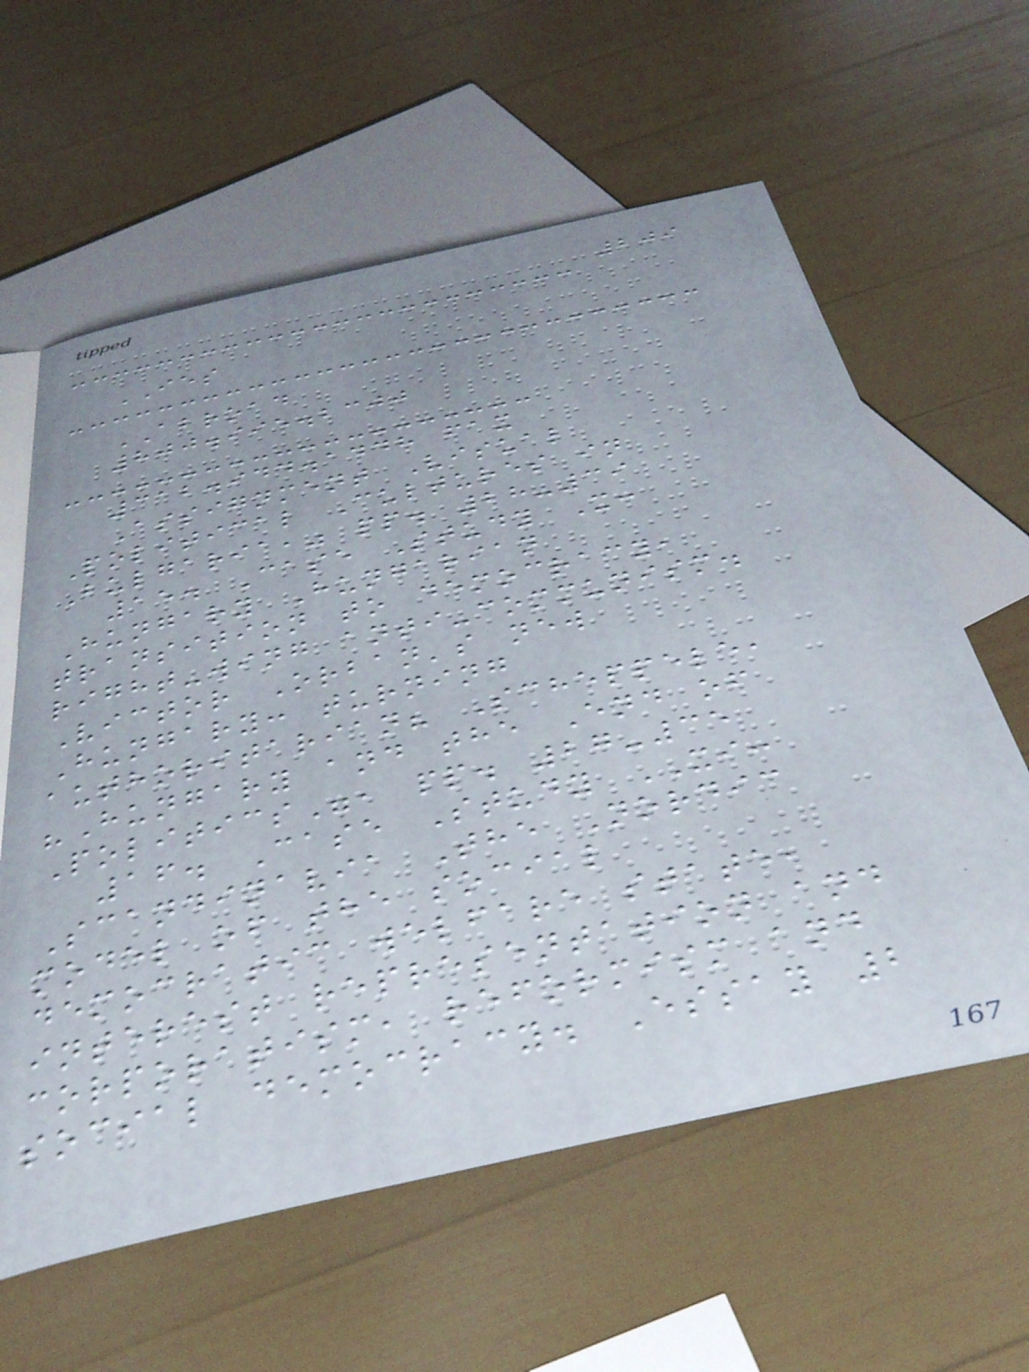209
IES
ABROAD
800.995.2300
312.944.1448 fax
Assignment Visual
Political Cultures in
Bulgaria," pp. 28-39
15. Case Study X:
Hungary Hungarian
transition to democracy,
right-wing anti-communism.
Victor Orban's new
Hungary: turning
authoritarian? Scheppele,
"Hungary and the End of
Politics", pp. 27-35
16. Case Study XI:
Scandinavia The Nordic
model of the social
democratic welfare state,
interest representation and
corporatism, reformism and
social democracy. Essay 2
